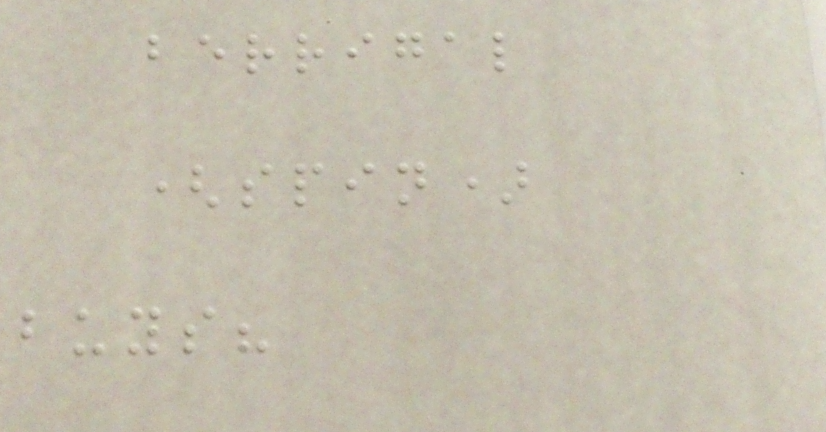berrigal
(spin)
buys?
